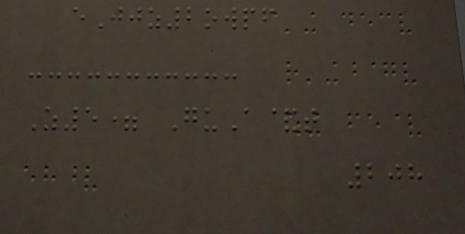eJjz2owpf
Z5= GuA&t
208
